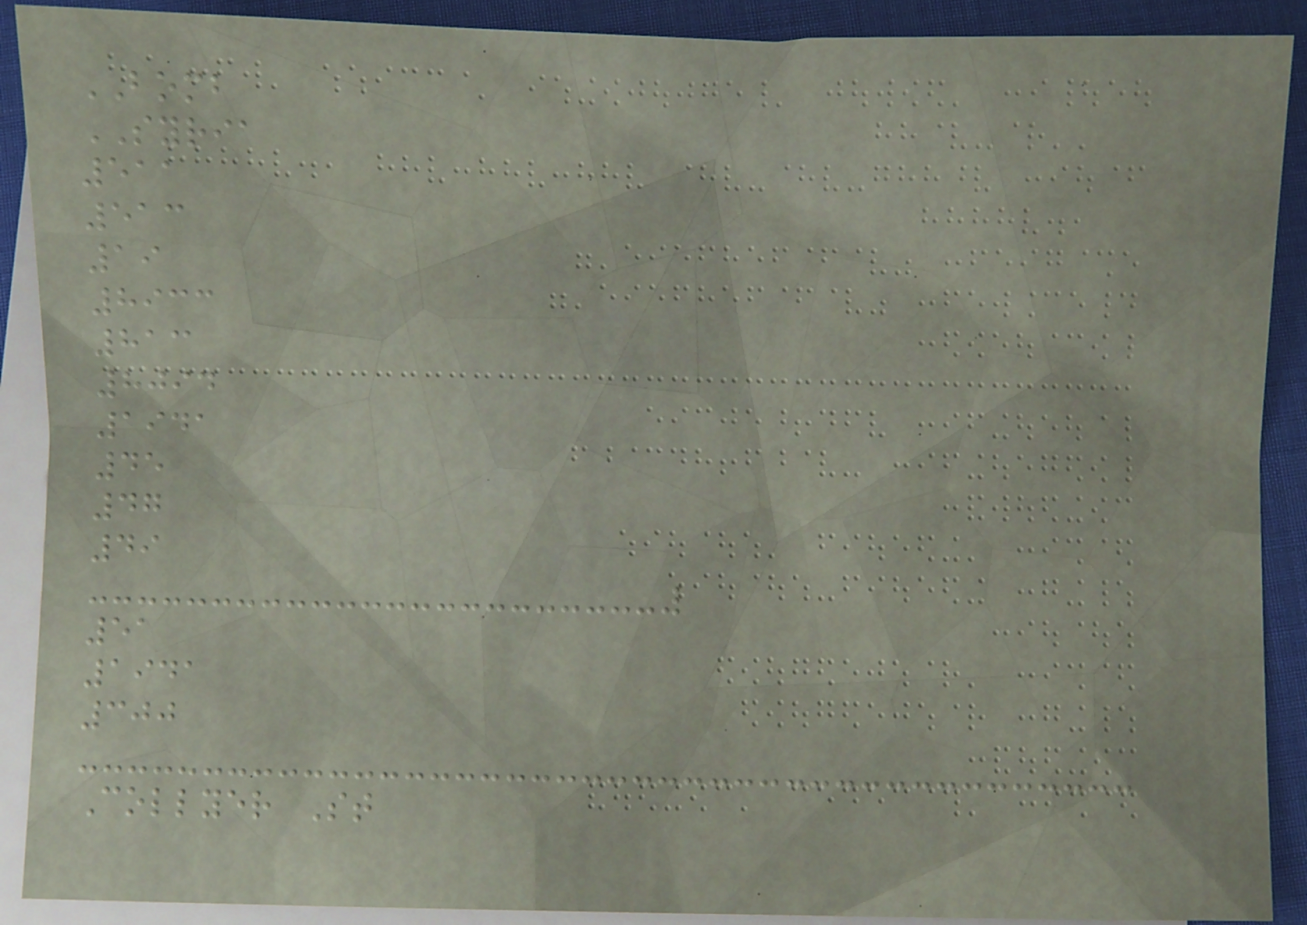BOMB
SYRIA
511
513
19
8933
813
8094
1941
45
47
49
51
1941
300
Collyer St
